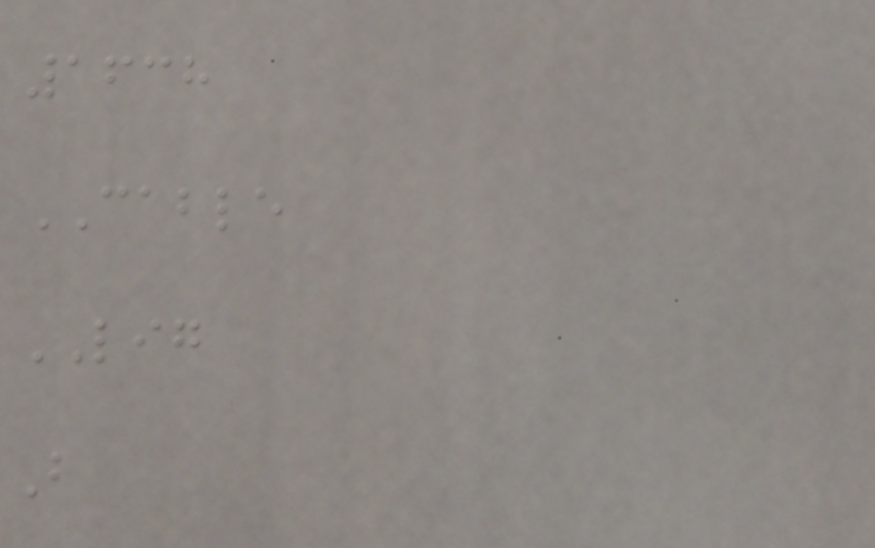1638
CABLE
LIG
B
